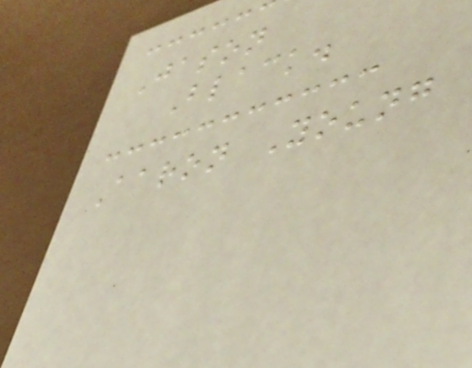Jason
Black.
Aaron Young
